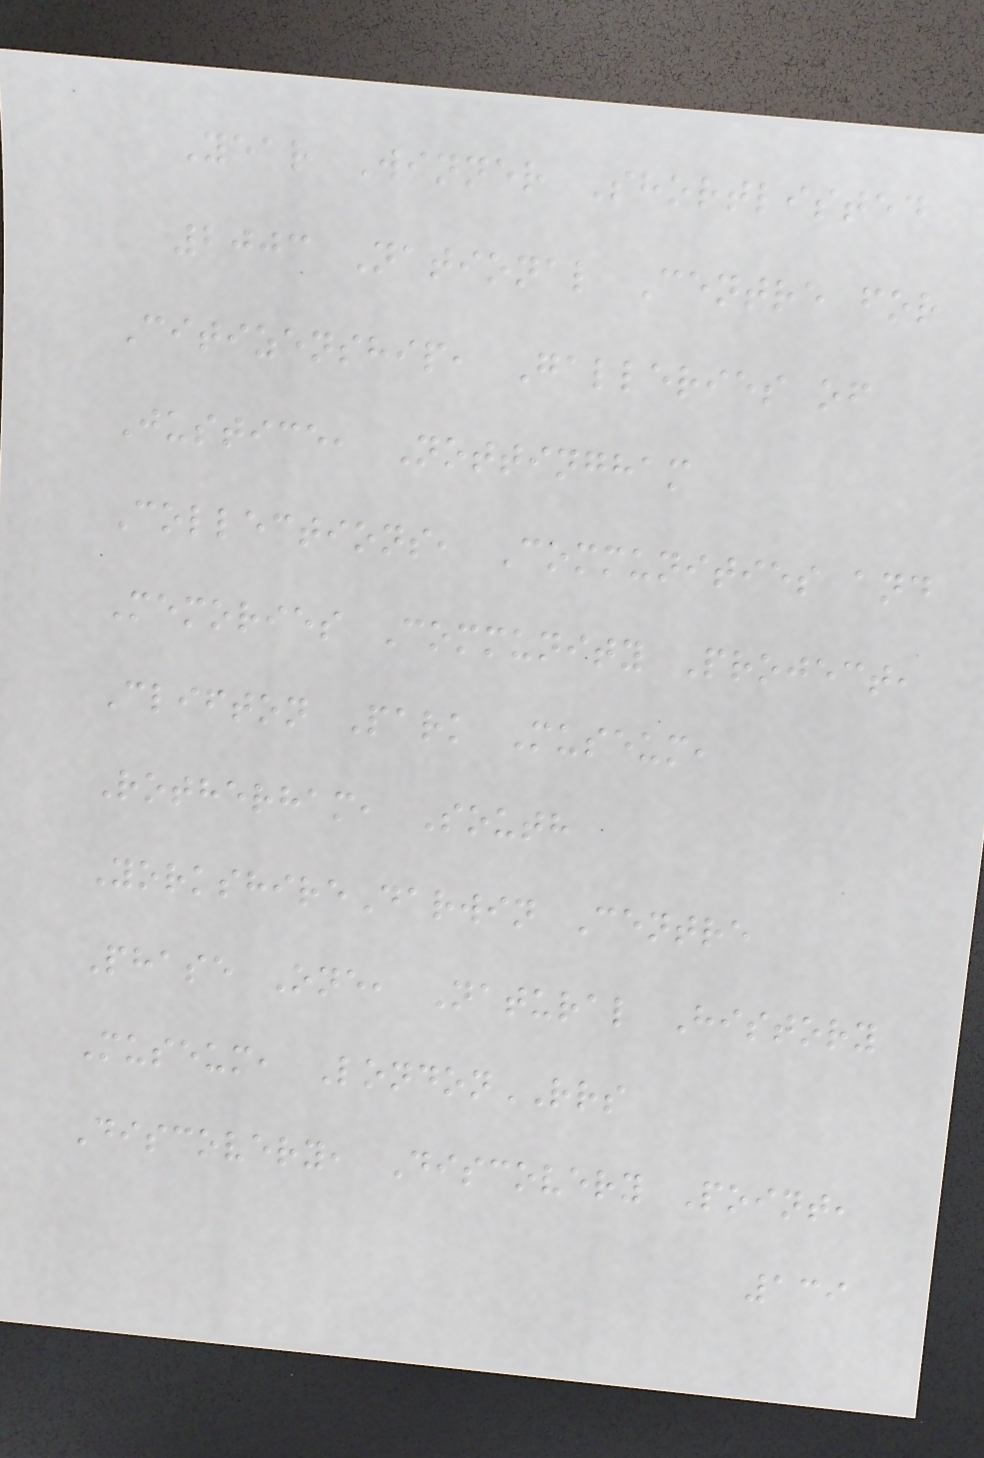Year Winner Shortlisted
2003 National Centre for
Citizenship, Galleries of
Justice, Nottingham
Collections, Communities and
Memories Community Project,
Clifton Park Museum,
Rotherham, South
YorkshireDarwin Centre
Phase One, Natural History
Museum, LondonRRS
Discovery, Discovery Point,
139
